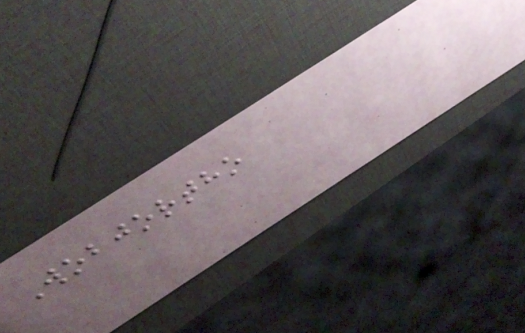Wobjortho
